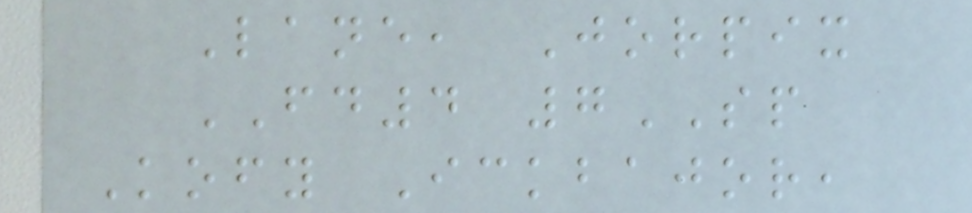Lane, Jorpix
FD4 7SP
Kofy Ickbajor,
